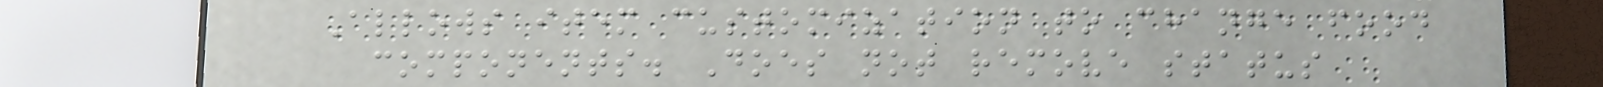Allows item customization to change food
components. Does not remove status
